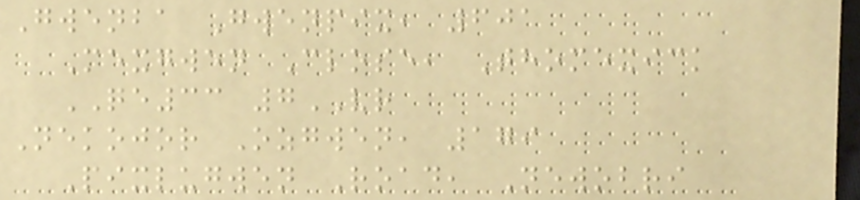Gwenba Gwenpix, 601
Mexgwen Close, Thomexick
QE33 7VR
Nekojor Ozgwen, 179
Pixlugwen Road, Newobri
